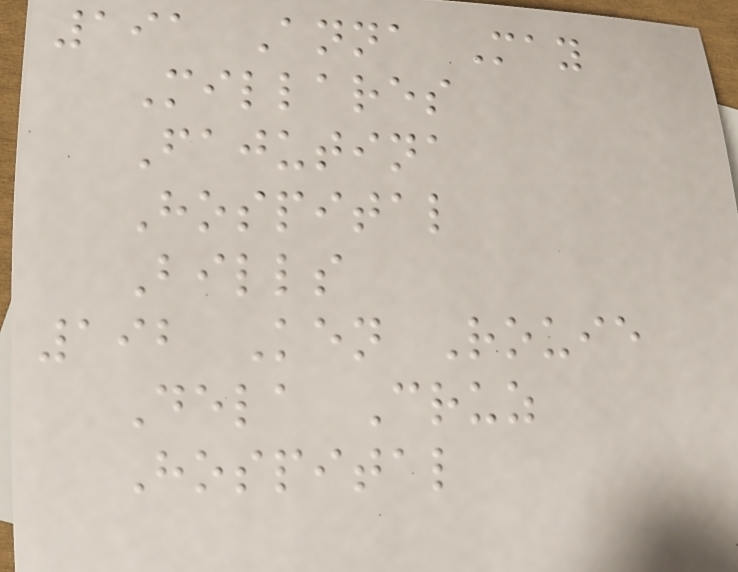191 Anna May
Millares
Fajutina
Hospital
Bills
192 Ken Rouie
Dela Cruz
Hospital
